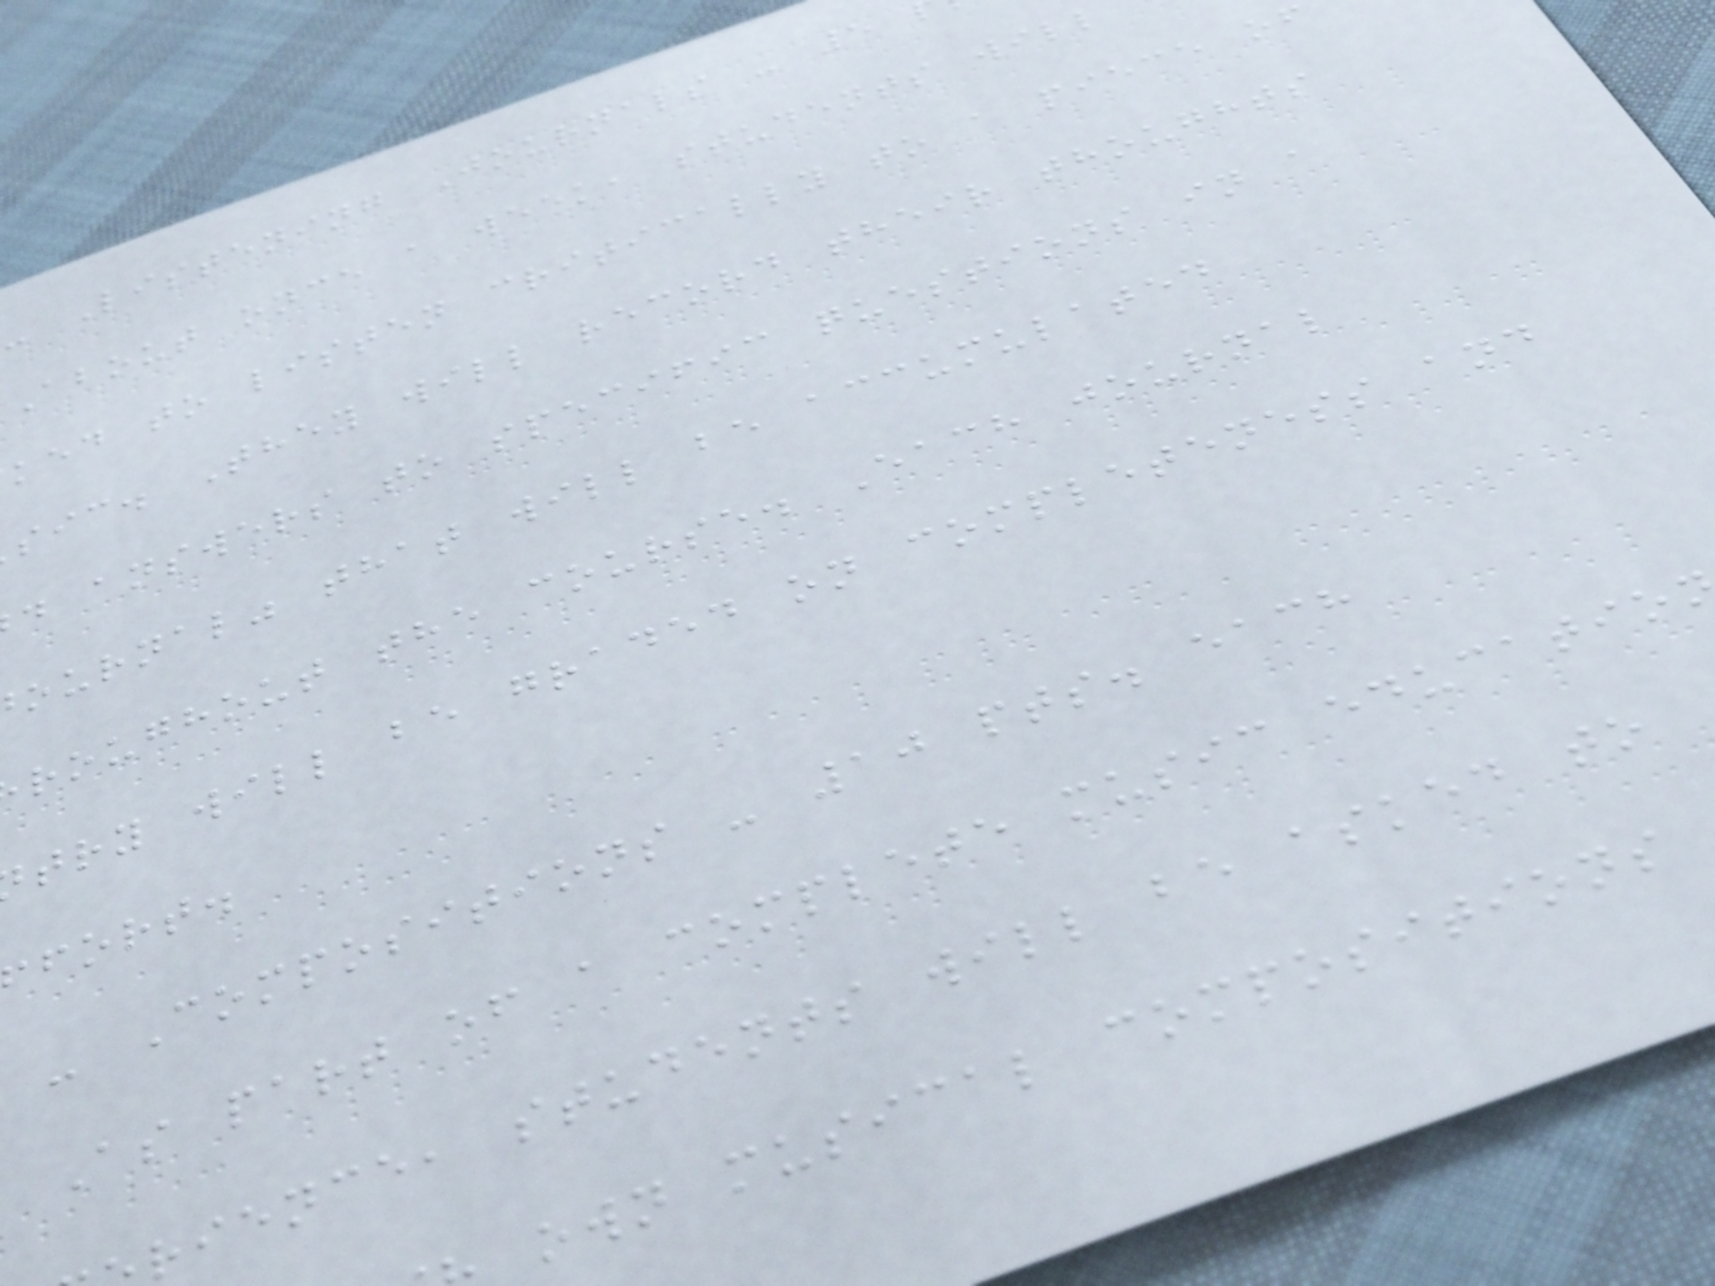- Listening Journals - 5
About once a week, students will
ked to listen critically to a piece of
sic. They will record their thoughts
d answers to specific questions in a
ournal" that will be accumulated
roughout the course. Each journal
try will be graded on completeness and
fort.
- Compositions - 10 pts. each
As part of a complete music educatio
rience, students will be asked to
own musical compositions
